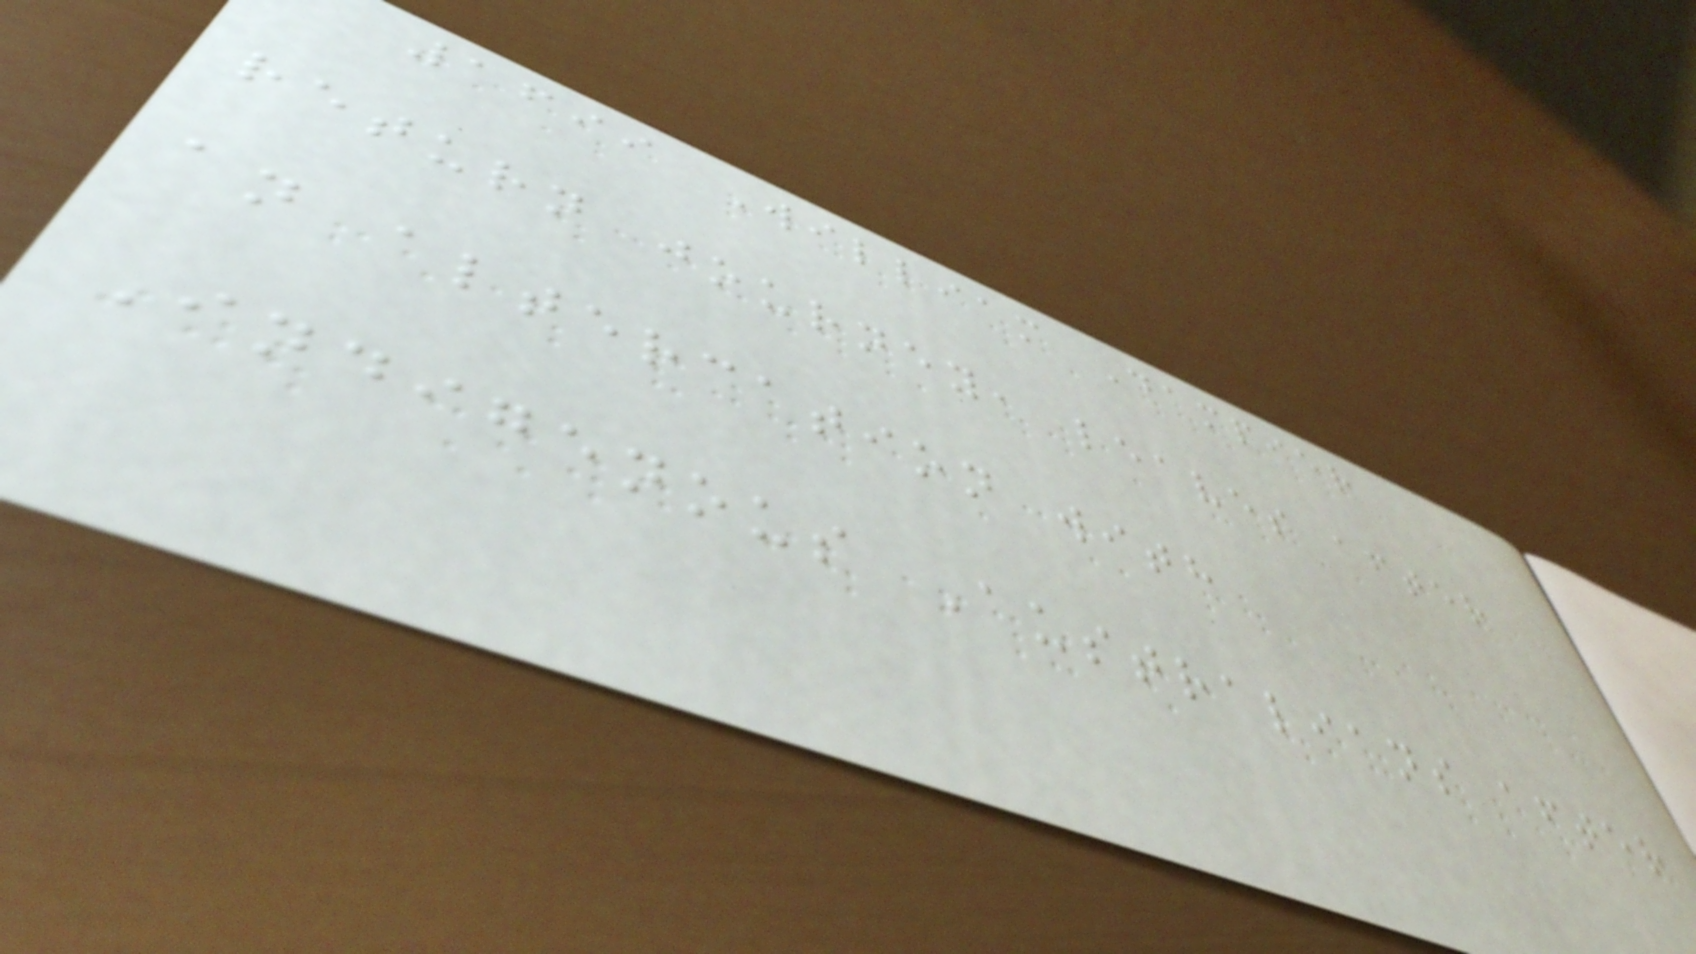1699 William Dampier
return journey, leaves after
an altercation with
Indigenous Australians after
